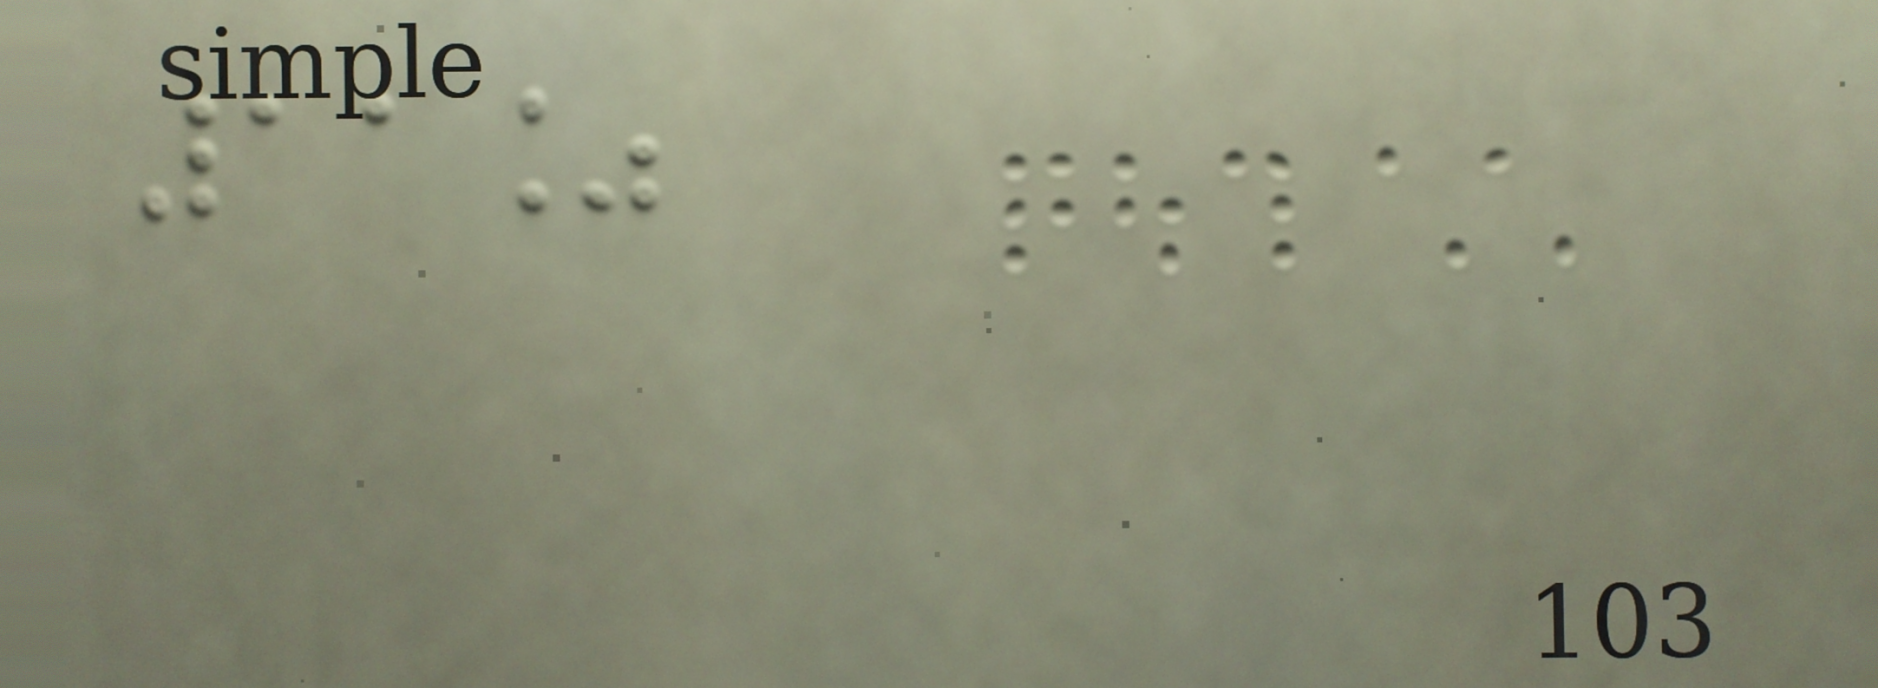11%
